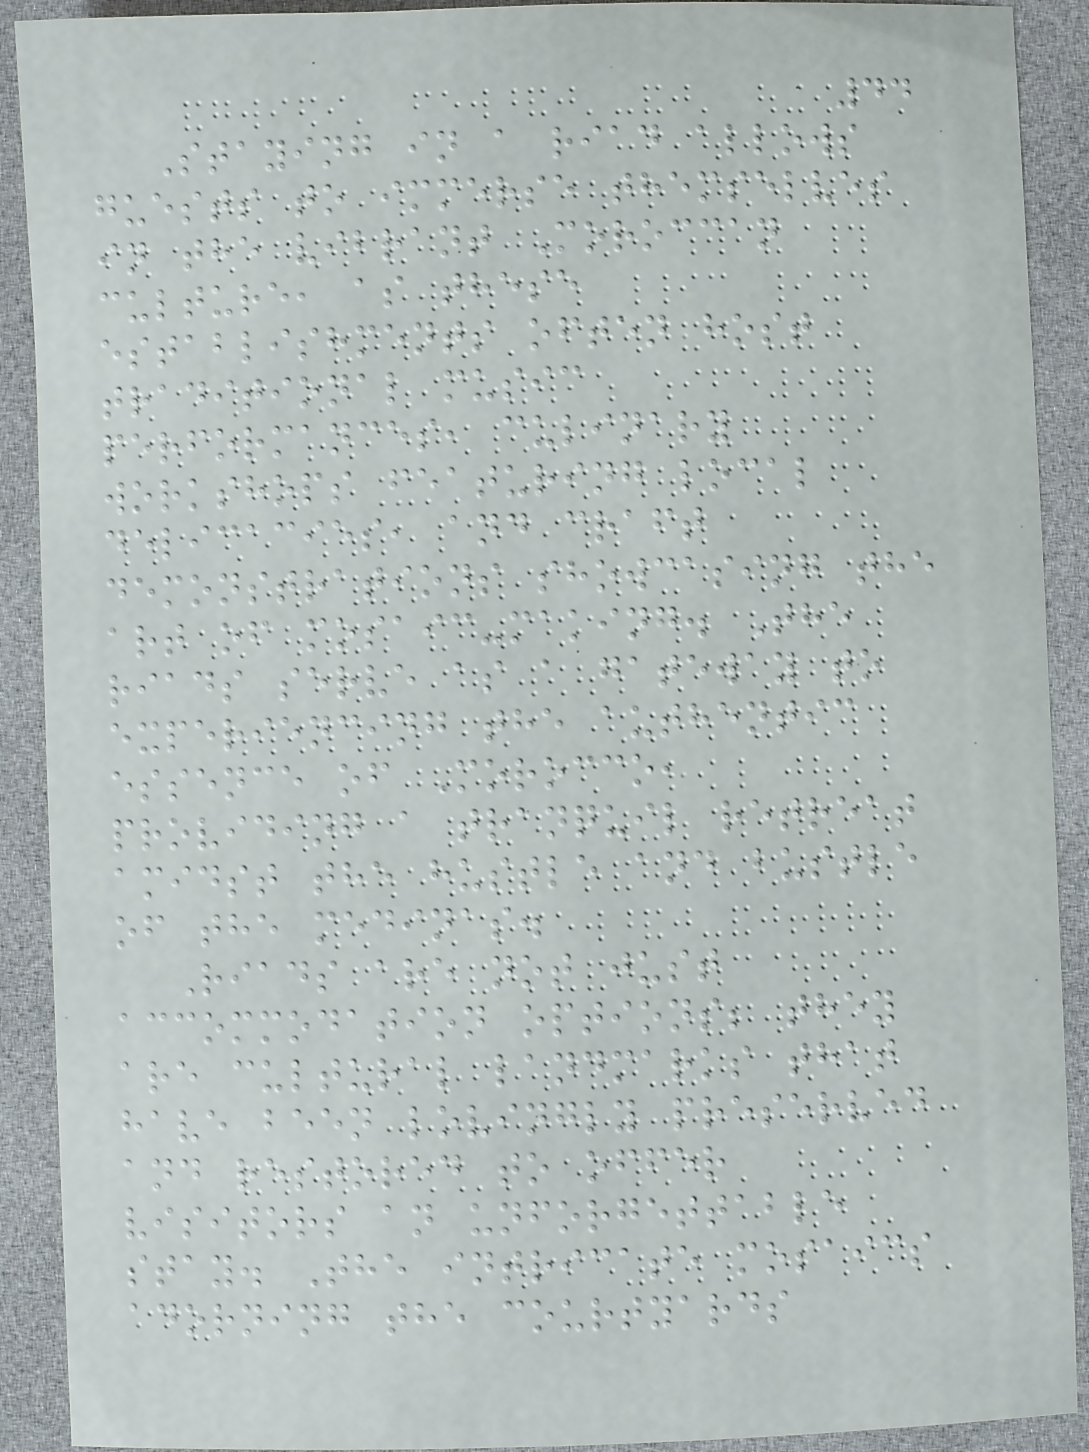44
Staying in a riad allows
guests to immerse themselves
in the vibrant Moroccan
culture, as these
establishments often host
traditional music
performances, culinary
workshops featuring local
delicacies, and craft
demonstrations showcasing the
art of mosaic-making. The
riads serve as a gateway to
experiencing the authentic
essence of Morocco,
providing a tranquil retreat
amidst the hustle and bustle
of the medinas.
Riads are not just
accommodation options; they
are cultural landmarks that
have been lovingly preserved
and restored to offer
visitors an unforgettable
stay. The intricate mosaics
adorning the courtyards
